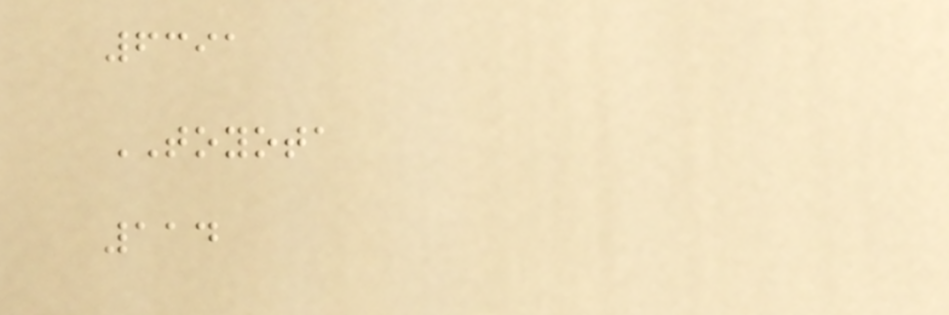6391
TOYOTA
114
